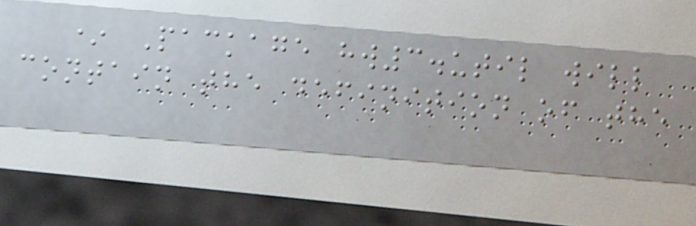* Package hw3.util will
contain the definition of the
